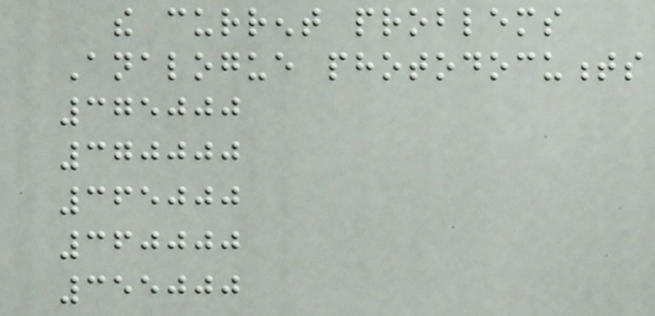the current problems
Analogue photodocuments
375000
370000
365000
360000
355000
